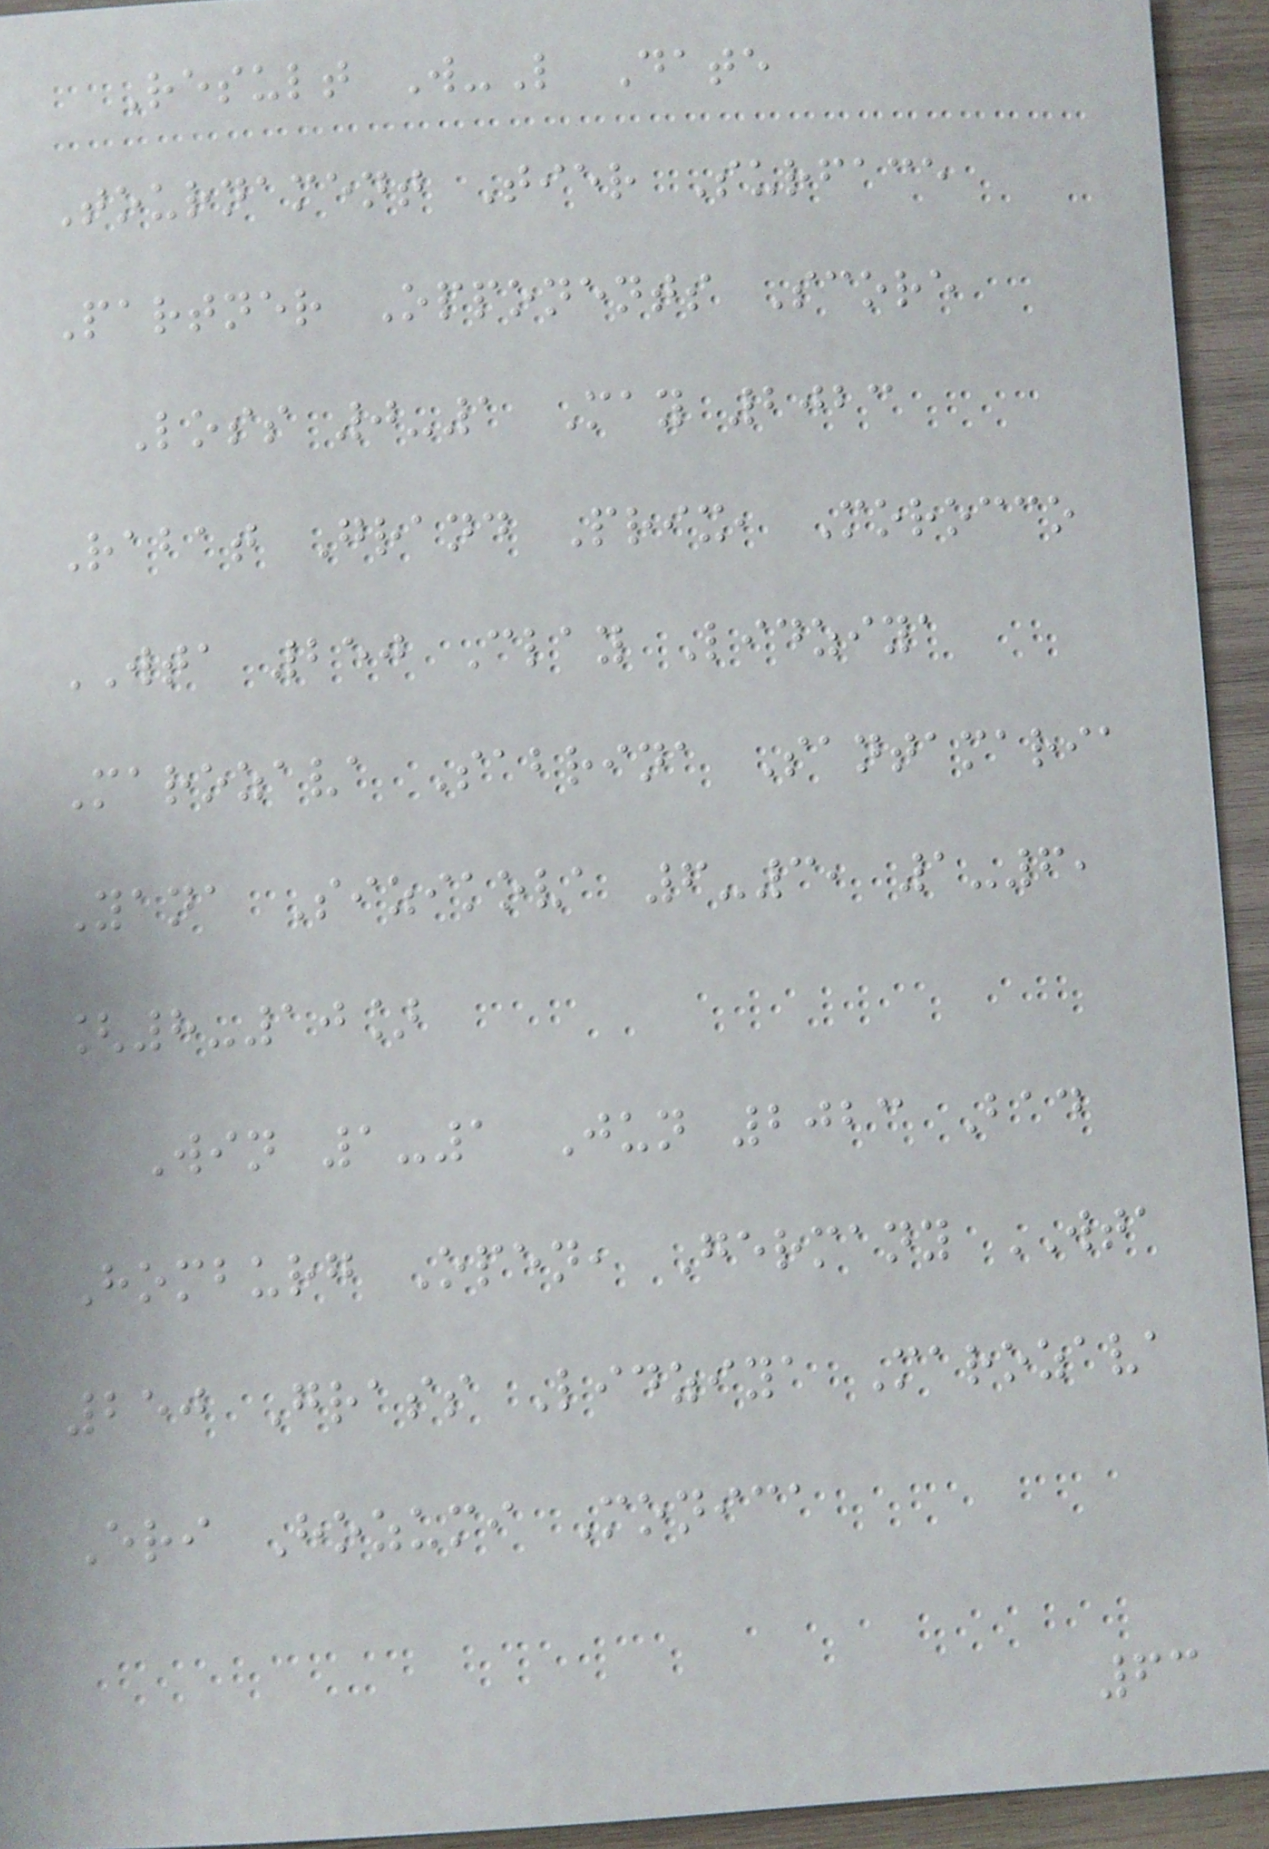Result W-L Date
Tournament Tier Surface
Partner Opponents Score
Loss 0-1 May 2023
Rabat Grand Prix, Morocco
WTA 250 Clay Lidziya
Marozava Sabrina Santamaria
Yana Sizikova 6-3, 1-6,
[8-10]
Win 1-1 Jun 2023 Bad
Homburg Open, Germany WTA
250 Grass Lidziya Marozava
Eri Hozumi Monica
63
